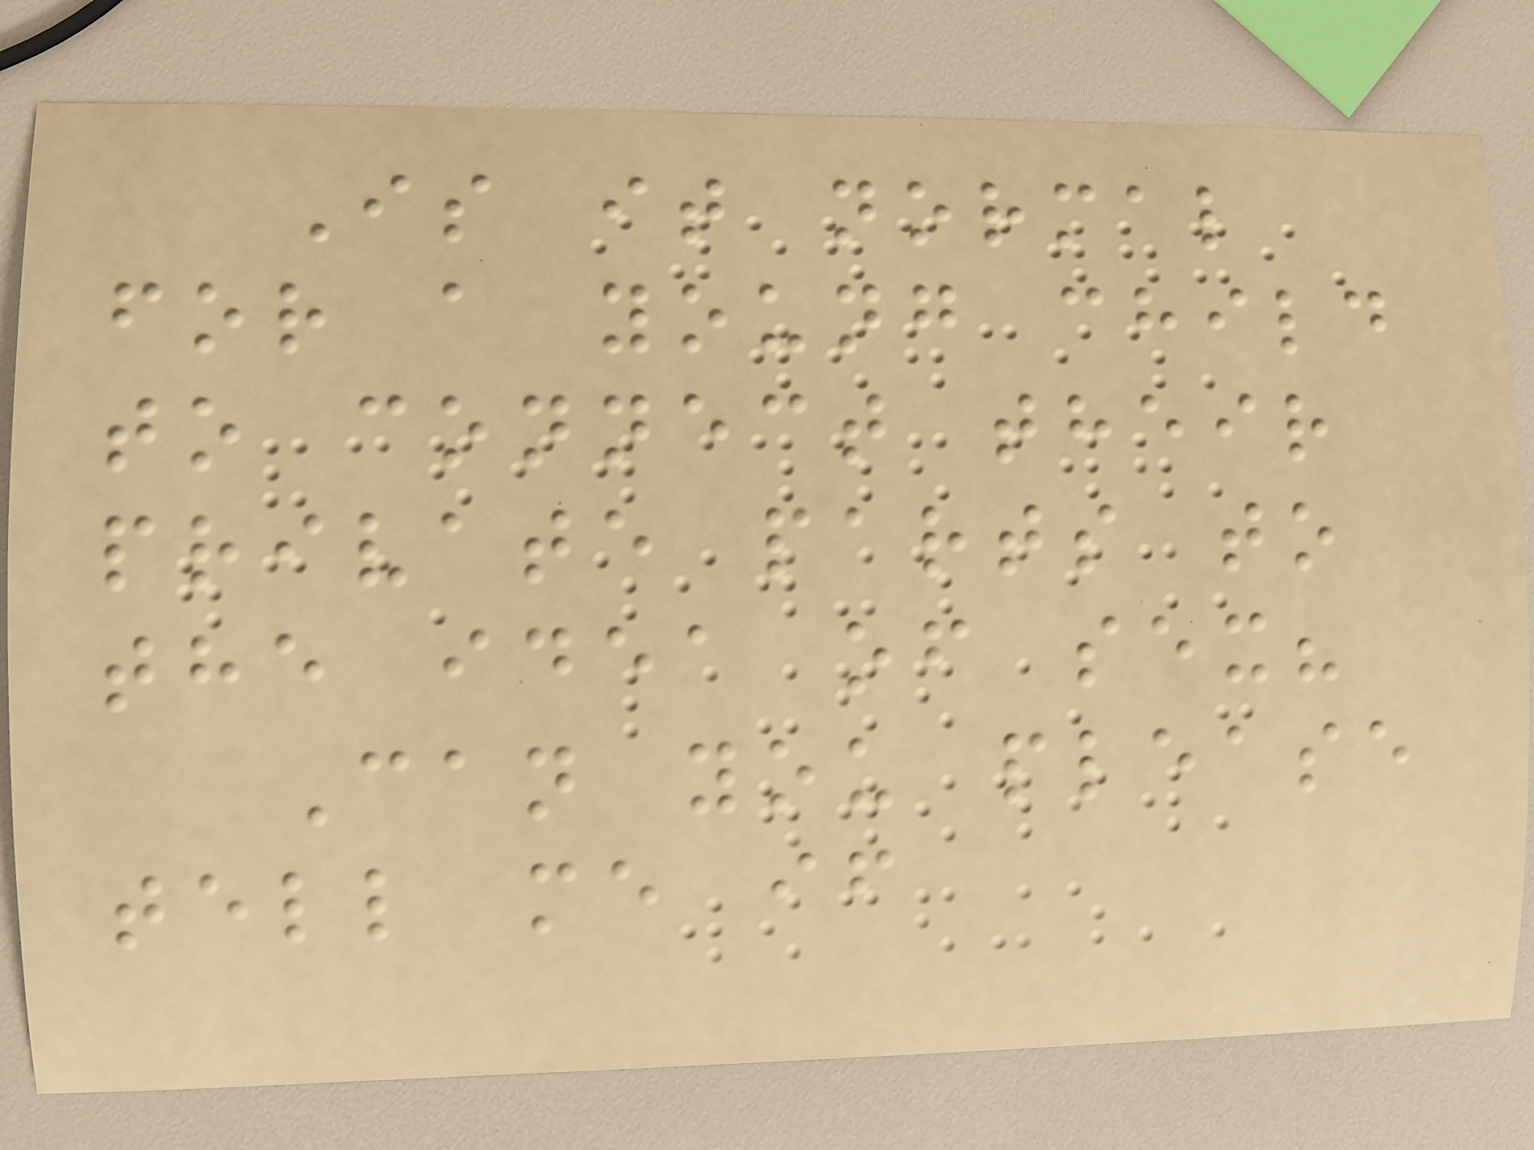Is it normal
for a young child
to connect their
private parts to
the idea of sex?
Can you please
tell me if
